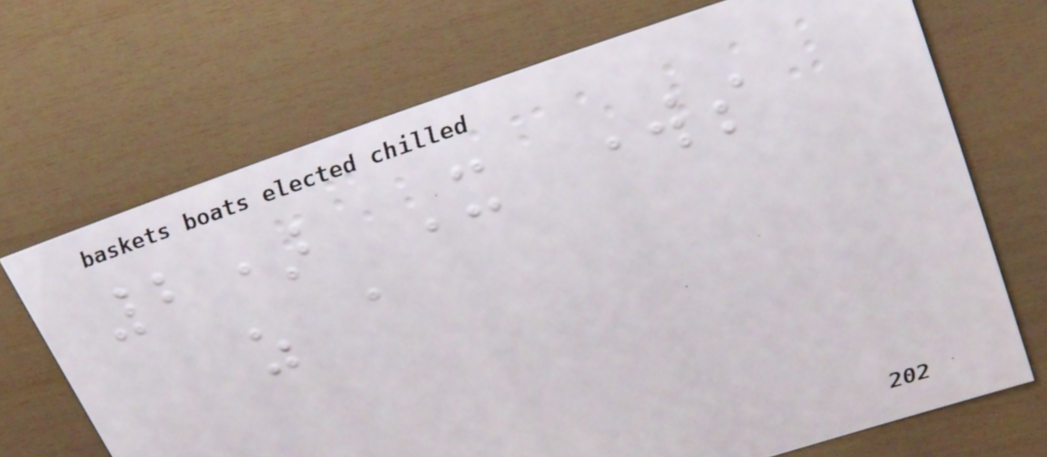2) It works
as a
